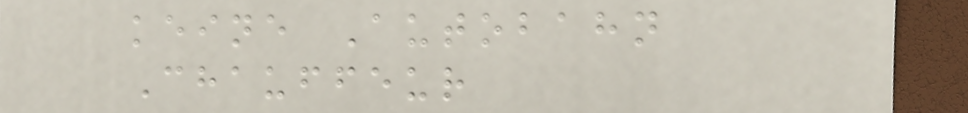keine Autobahn
Chauffeur
